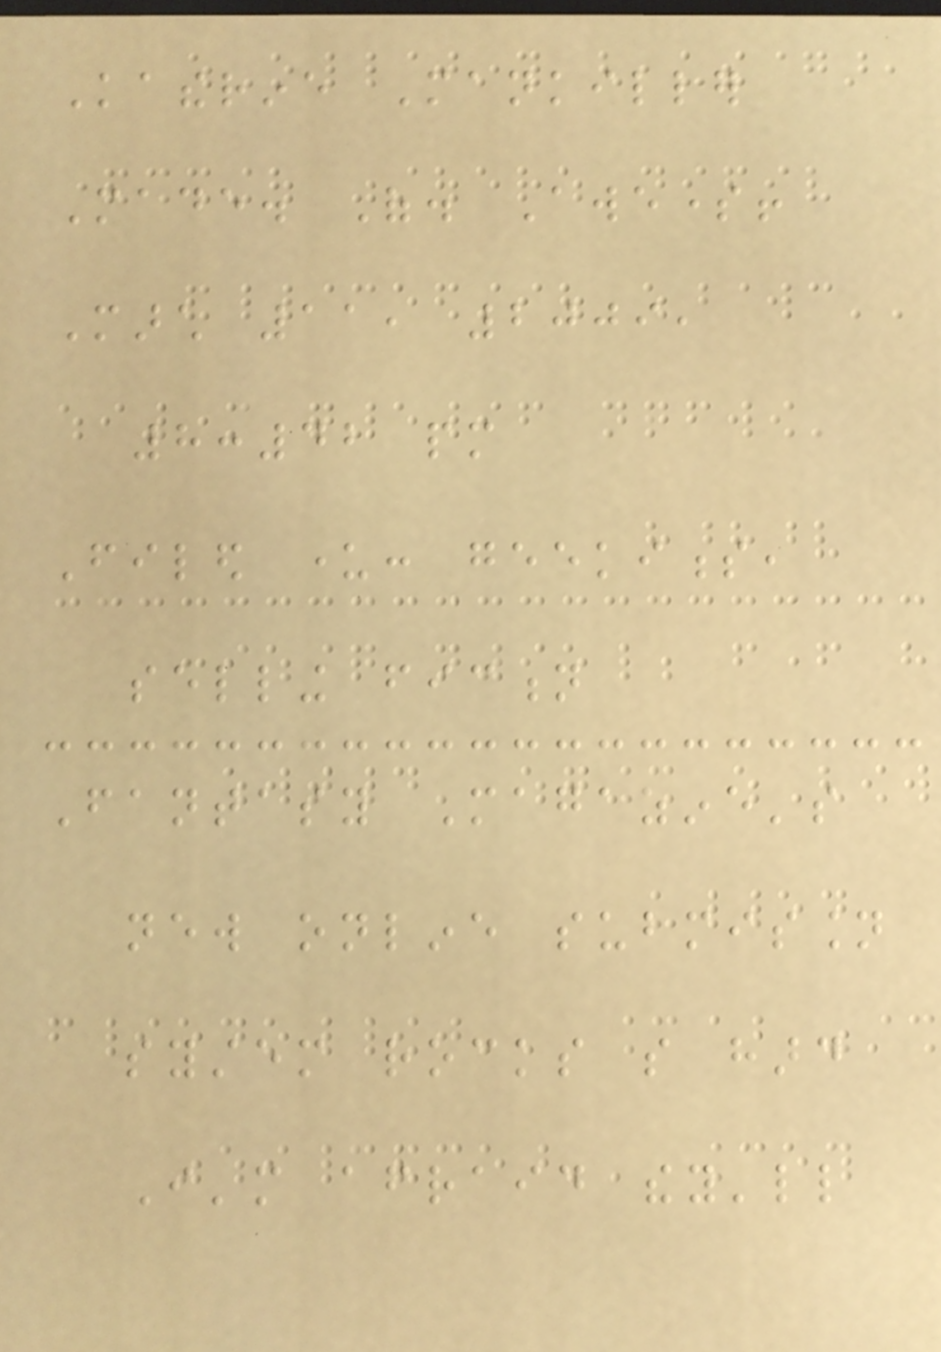Katherine Mankiller
Made. Of. Awesome!
March 11, 2009,
8:42 pm
Filed under: geekiness,
selling fiction
Fantasy Magazine's
new online submission
system rocks so hard
I'm afraid they'll
